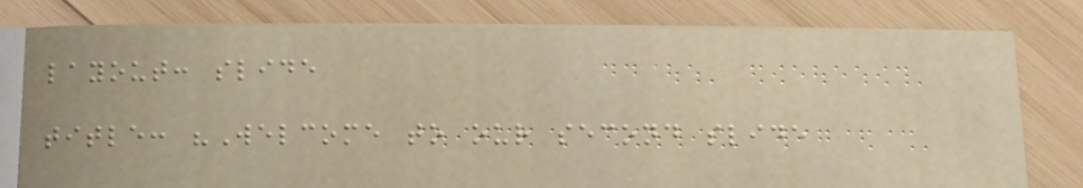layout: slide
title: "Welcome to our second slide
